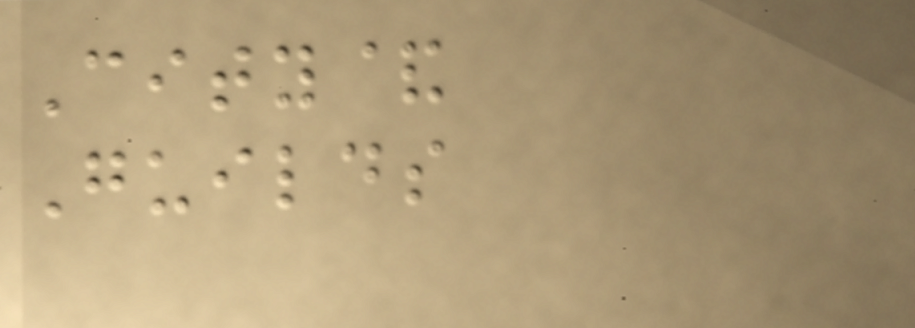City&
Guilds
